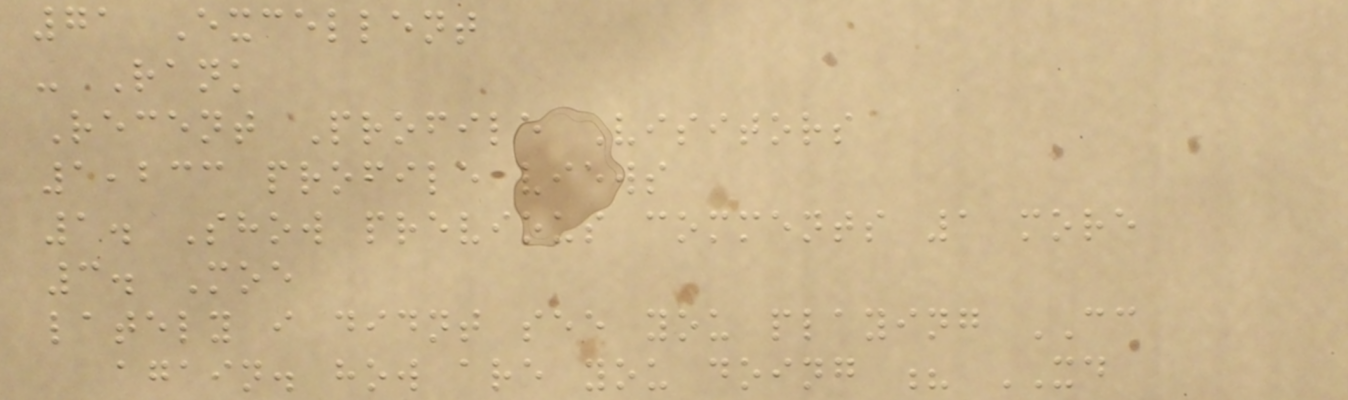71 Excellent
- Rank
Recent Profile Visitors
1,233 profile views
1. Show previous comments 1 more
3. Moe
lately i didnt see you playing CC
again. how are you doing ? XD
